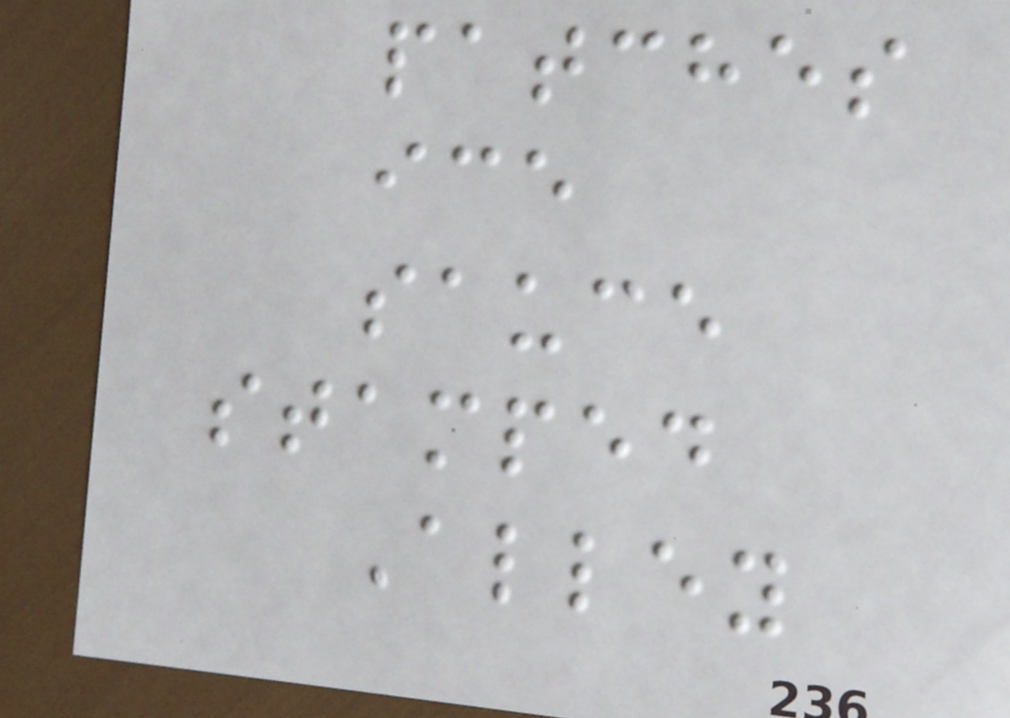patches
ice
sauce
stamped
Alley
